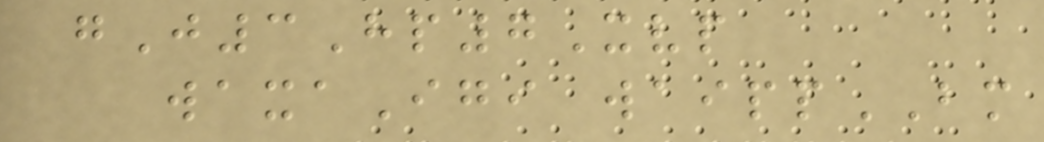gJ3Hp7Xvp
waxaIgi waippBM
